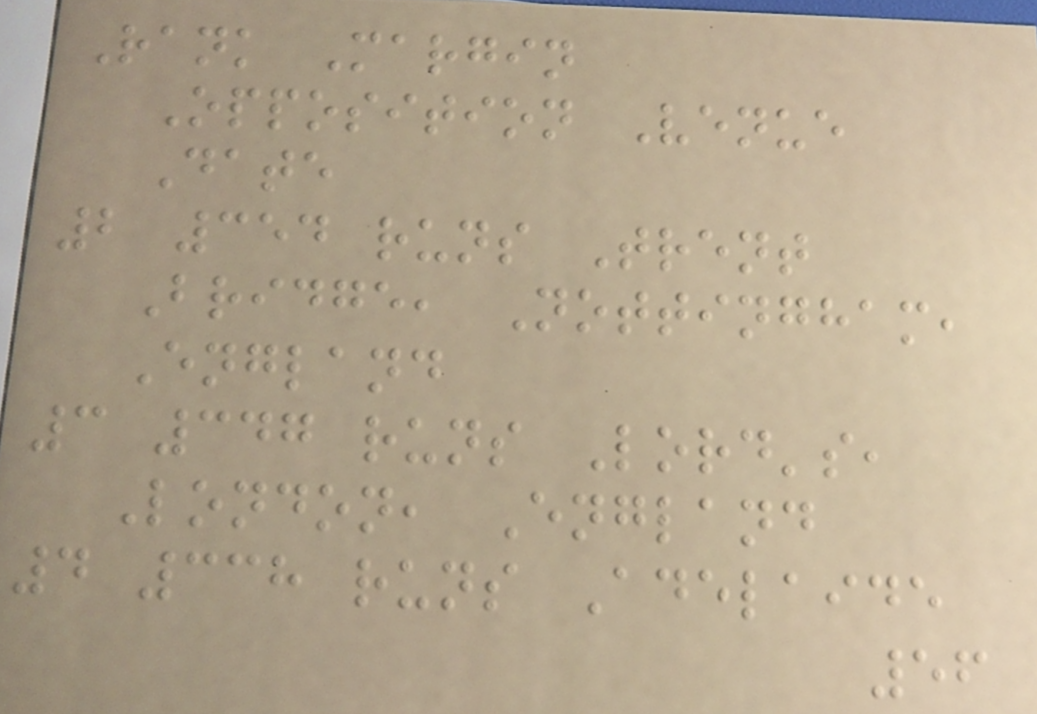Rank Margin
Opposition Venue
Date
2 354 runs Trent
Bridge, Nottingham,
England
3 347 runs Lord's,
London, England
4 338 runs Adelaide
56
